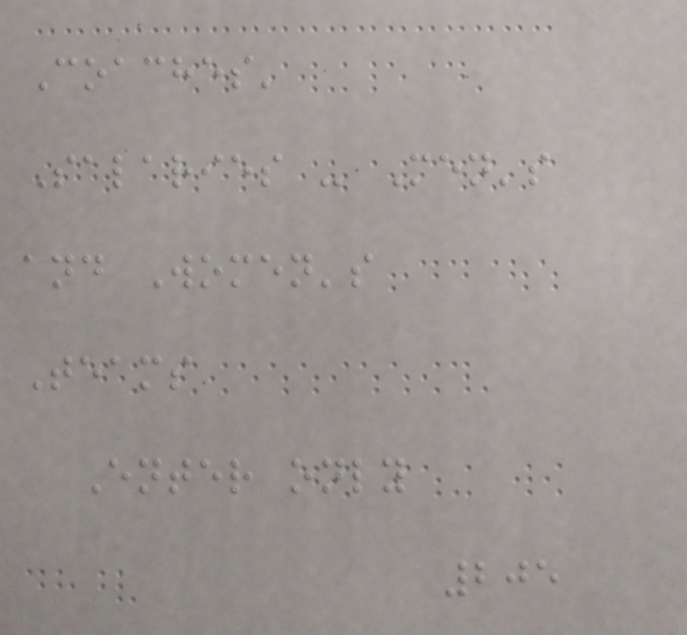Coaches'
Salaries - Men's
and Women's
Teams
Enter only
205
